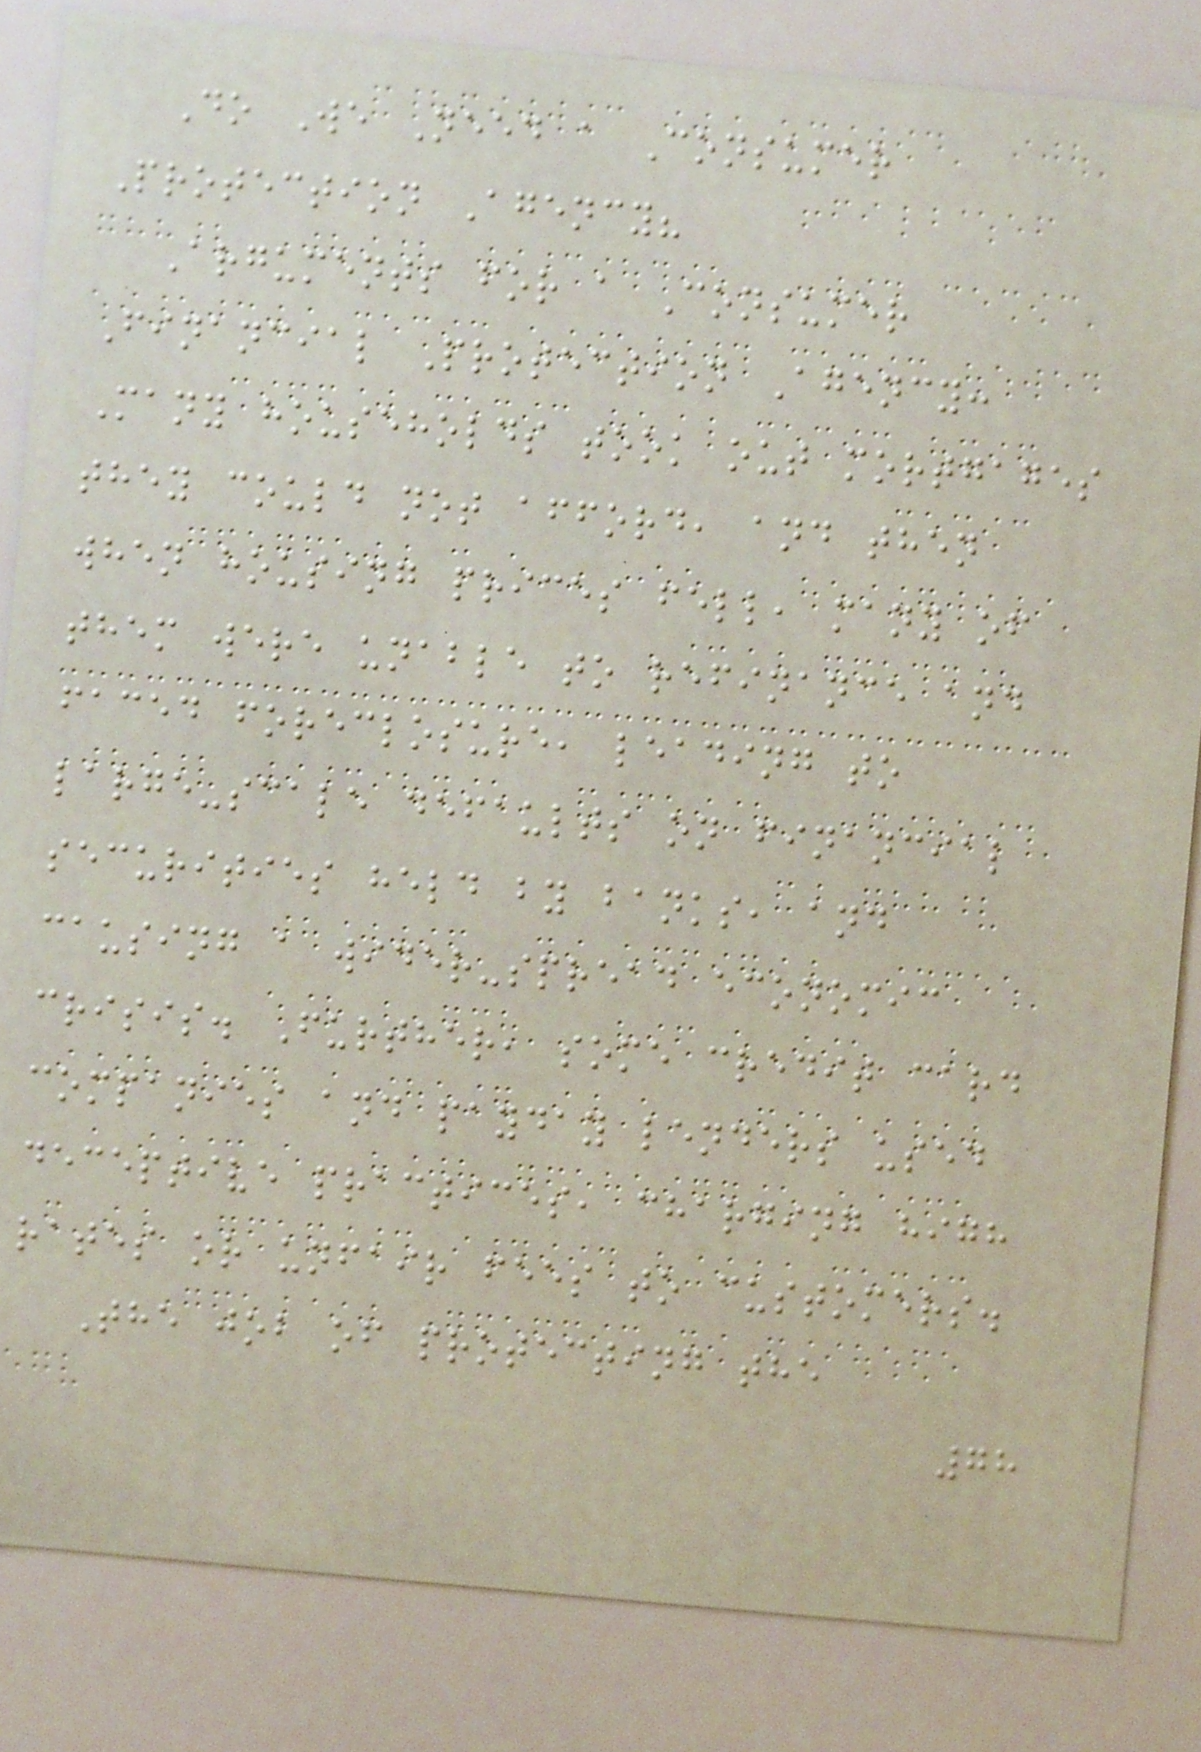Do We Need a Consumer
Protection Agency?
Arguments for a Consumer
Financial Protection Agency:
Many households took out mortgages
they could not afford, and then
when housing prices fell, many of
them were unable to refinance and
faced foreclosure, leading to
large-scale defaults on financial
securities held by banks, and
causing a wider-spread economic
crisis. Further, some credit card
companies and payday lenders used
deceptive practices, charging high
rates or unfair fees to customers.
The job of protecting the
78
